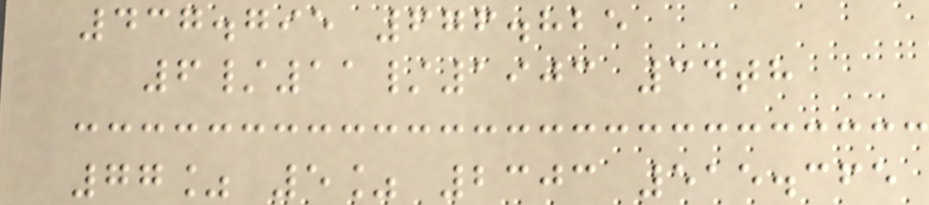437.795 676.825
6/11/1903 34th
77% 5% 2303 515.365
